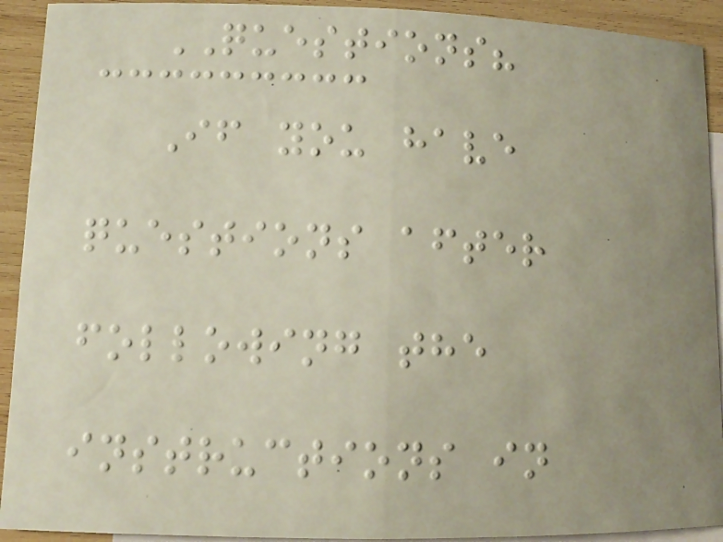QUESTIONS?
If you have
questions after
following the
instructions in
